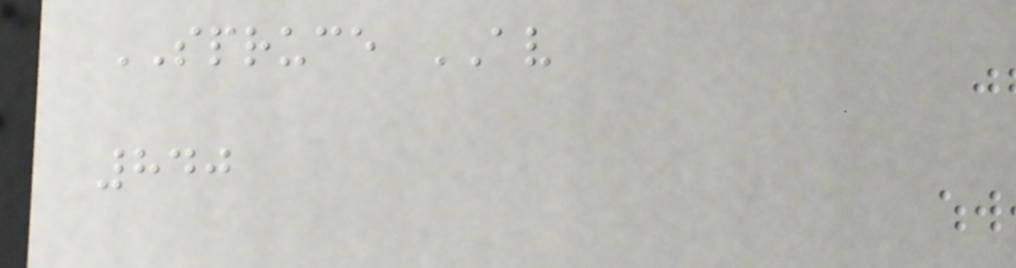SPRUCE AV
840
